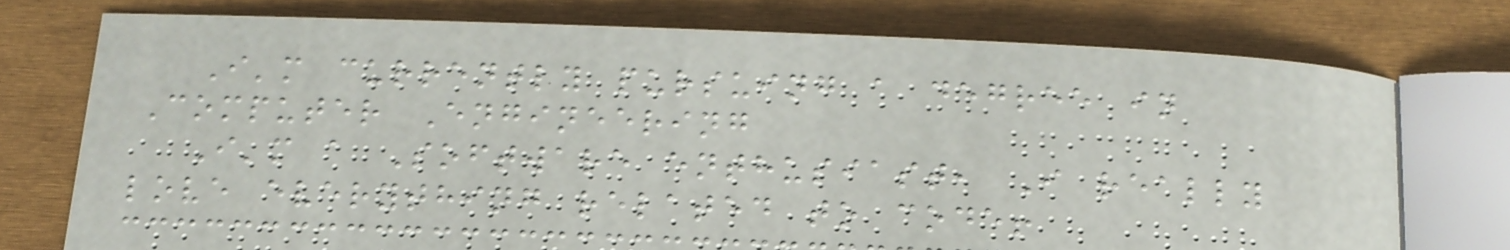I'm currently pursuing a degree in
Computer Engineering
I'm a Software enthusiast, I really
love everything related to code!
